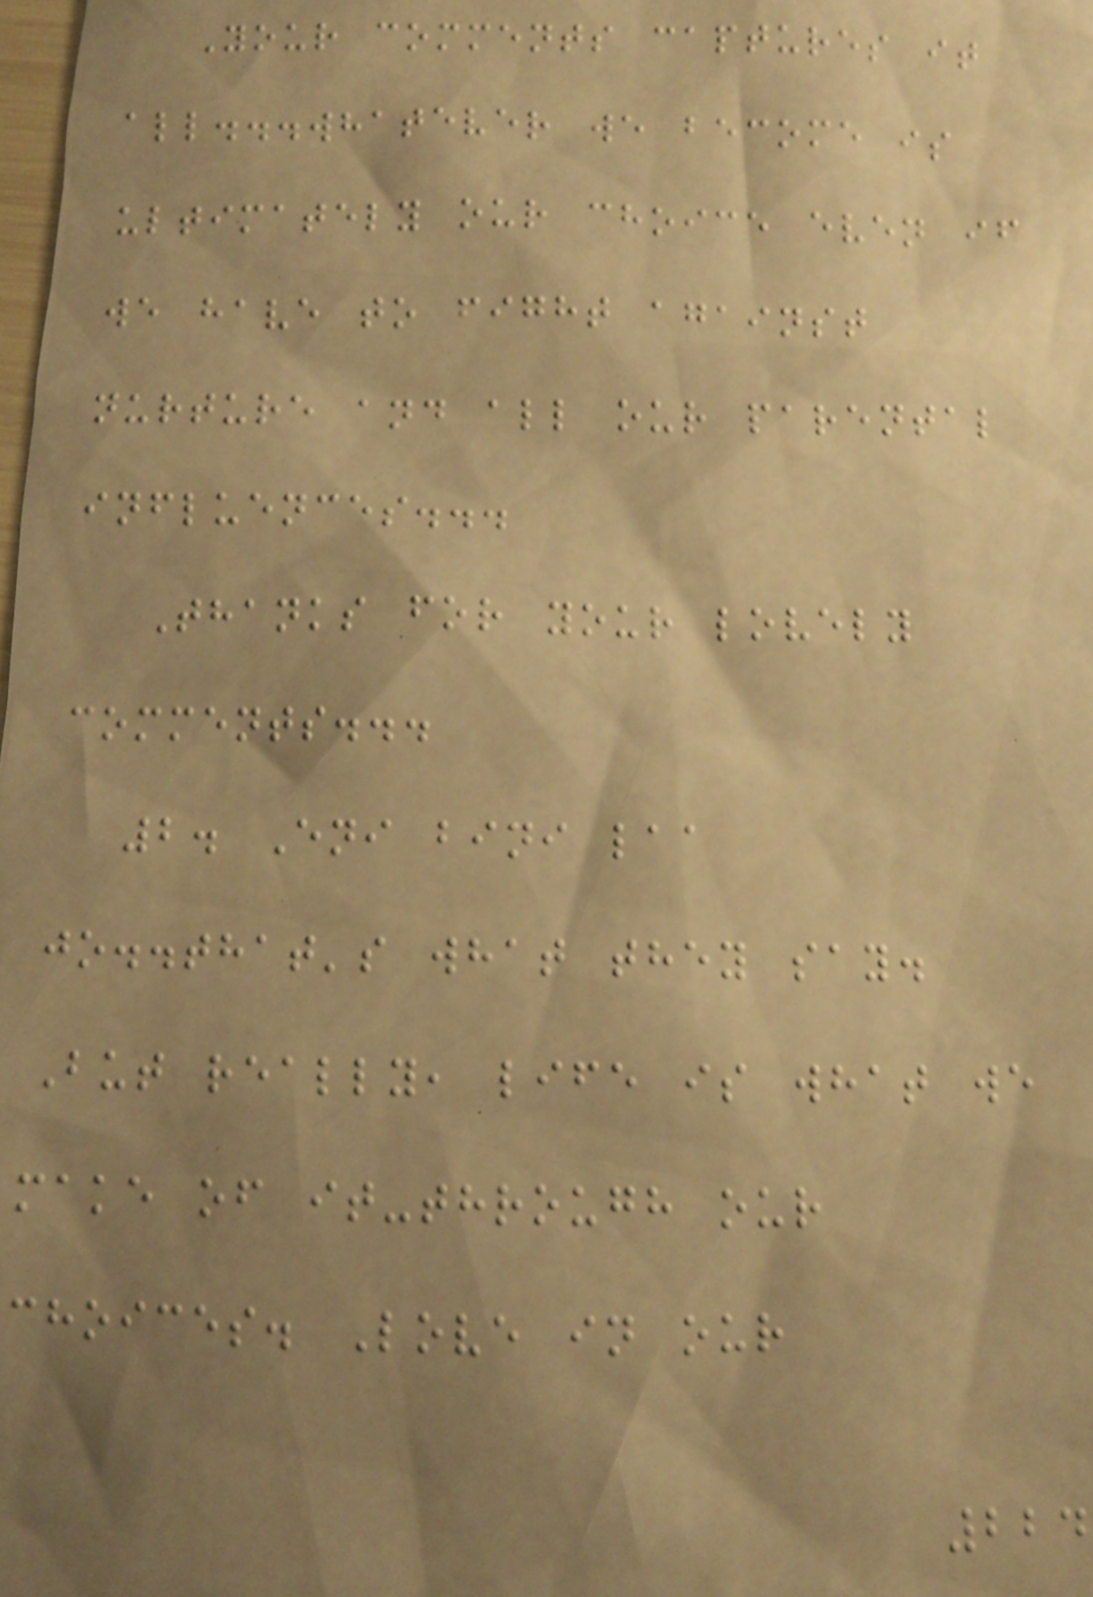Your comments captures it
all...whatever we become is
ultimately our choice even if
we have to fight against
nurture and all our parental
influences...
Thanks for your lovely
comments...
2. Eni bini laa
jo..that's what they say.
But really, life is what we
make of it-through our
choices. Love in our
224
